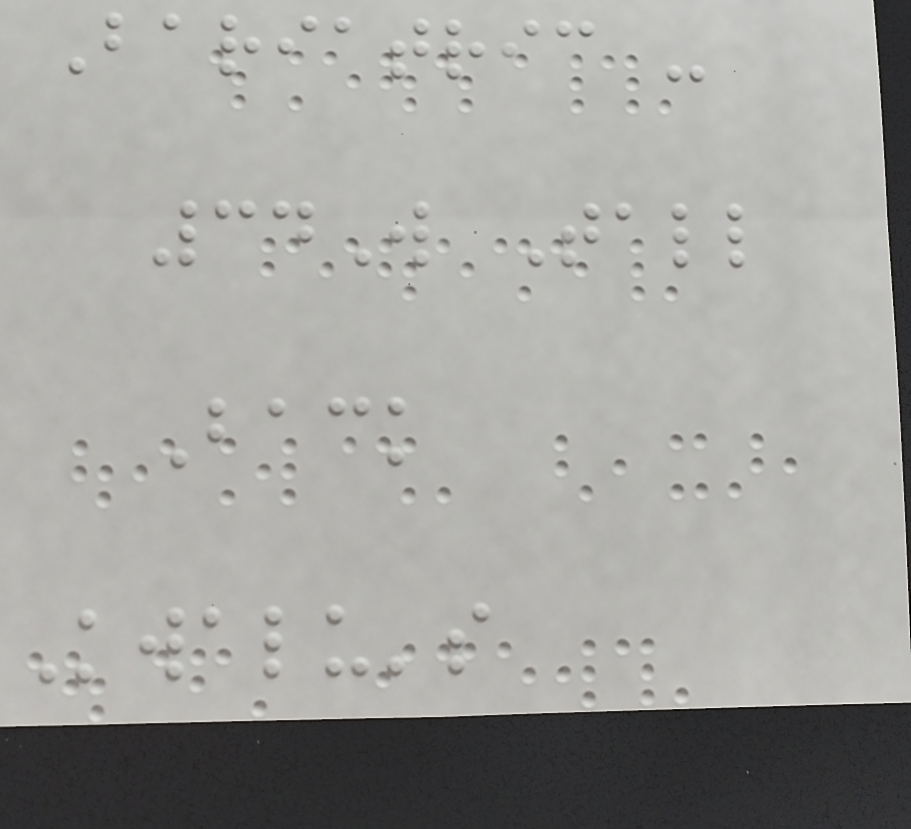Bariatric -
34W Tall
Back
Kwalu's
